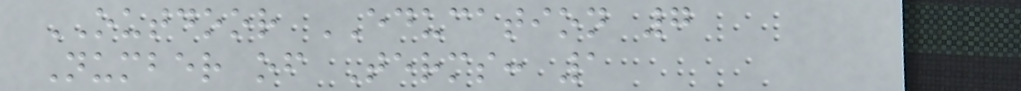OUTDOOR EDUCATION 7
Number of Terms: 1
